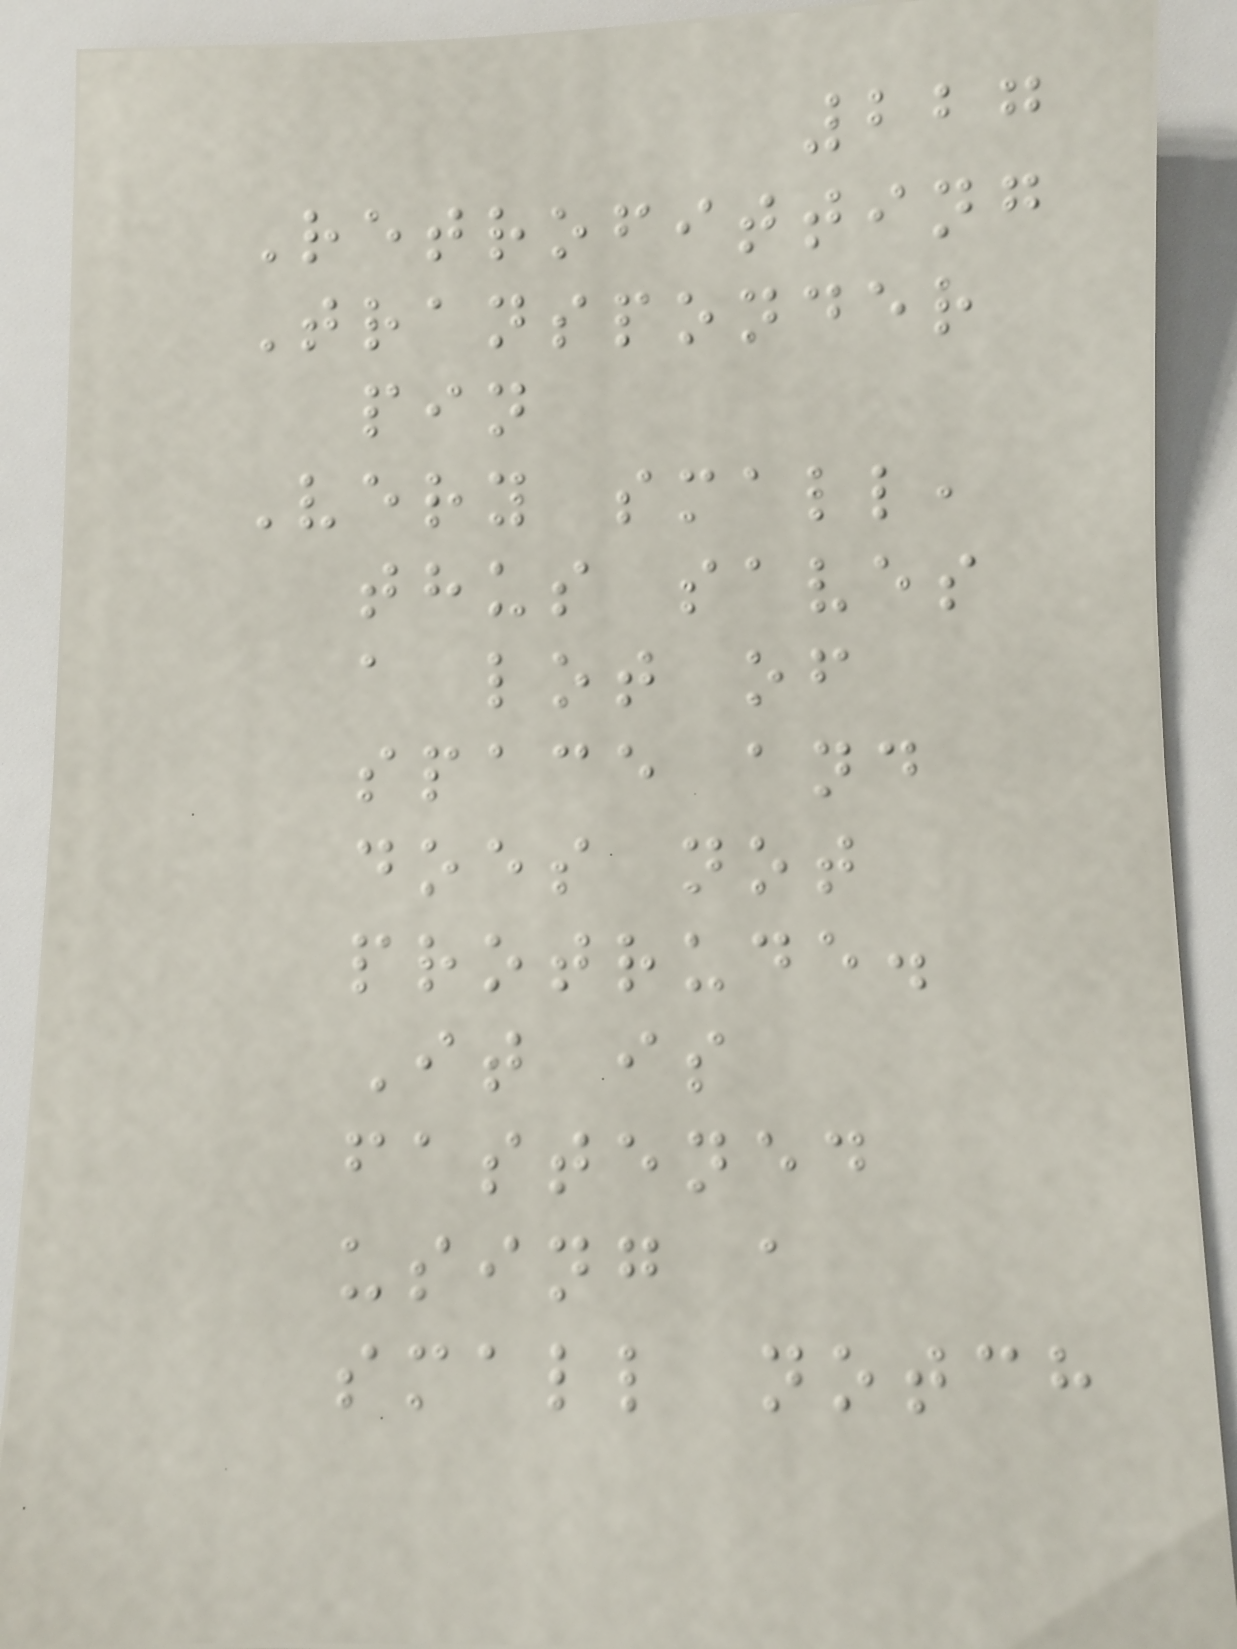227
Retrofitting
Transponder
pin
Very small,
thus saves
a lot of
space and
does not
protrude.
It is
fastened
using a
small notch
